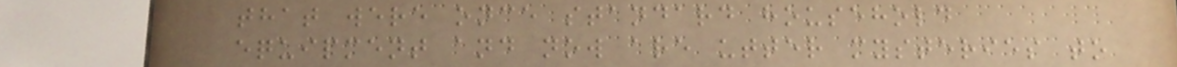that were once standard household
equipment and now are utter mysteries to
